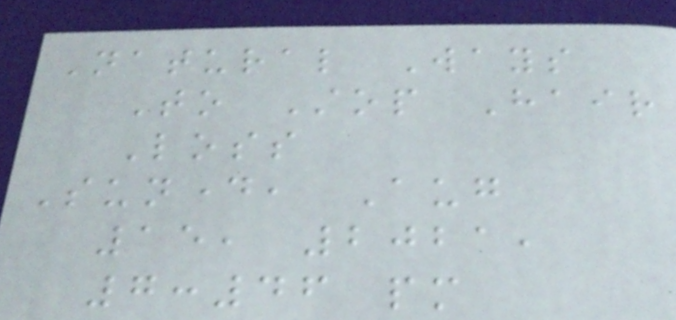Natural Ways
To Stop Hair
Loss
Sunday, Aug
15, 2021,
7:46 pm
